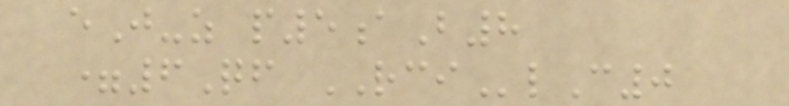eJ-z p5aB8
=6Qf RCIlC0
